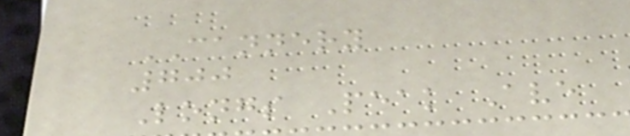CANNERY
700
Longs Peak Ave
